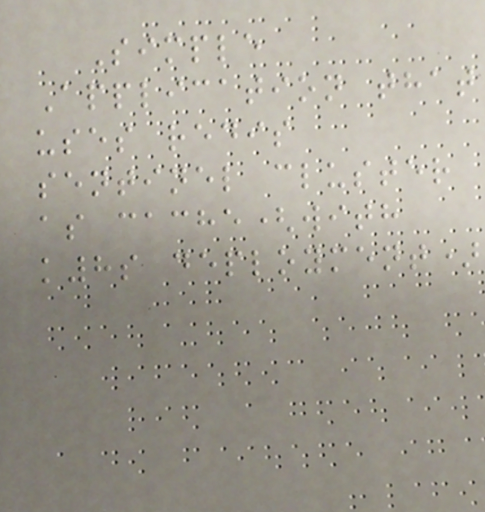Simple
Application that
uses redis
sentinel cluster
as cache(with
k8s deployment)
